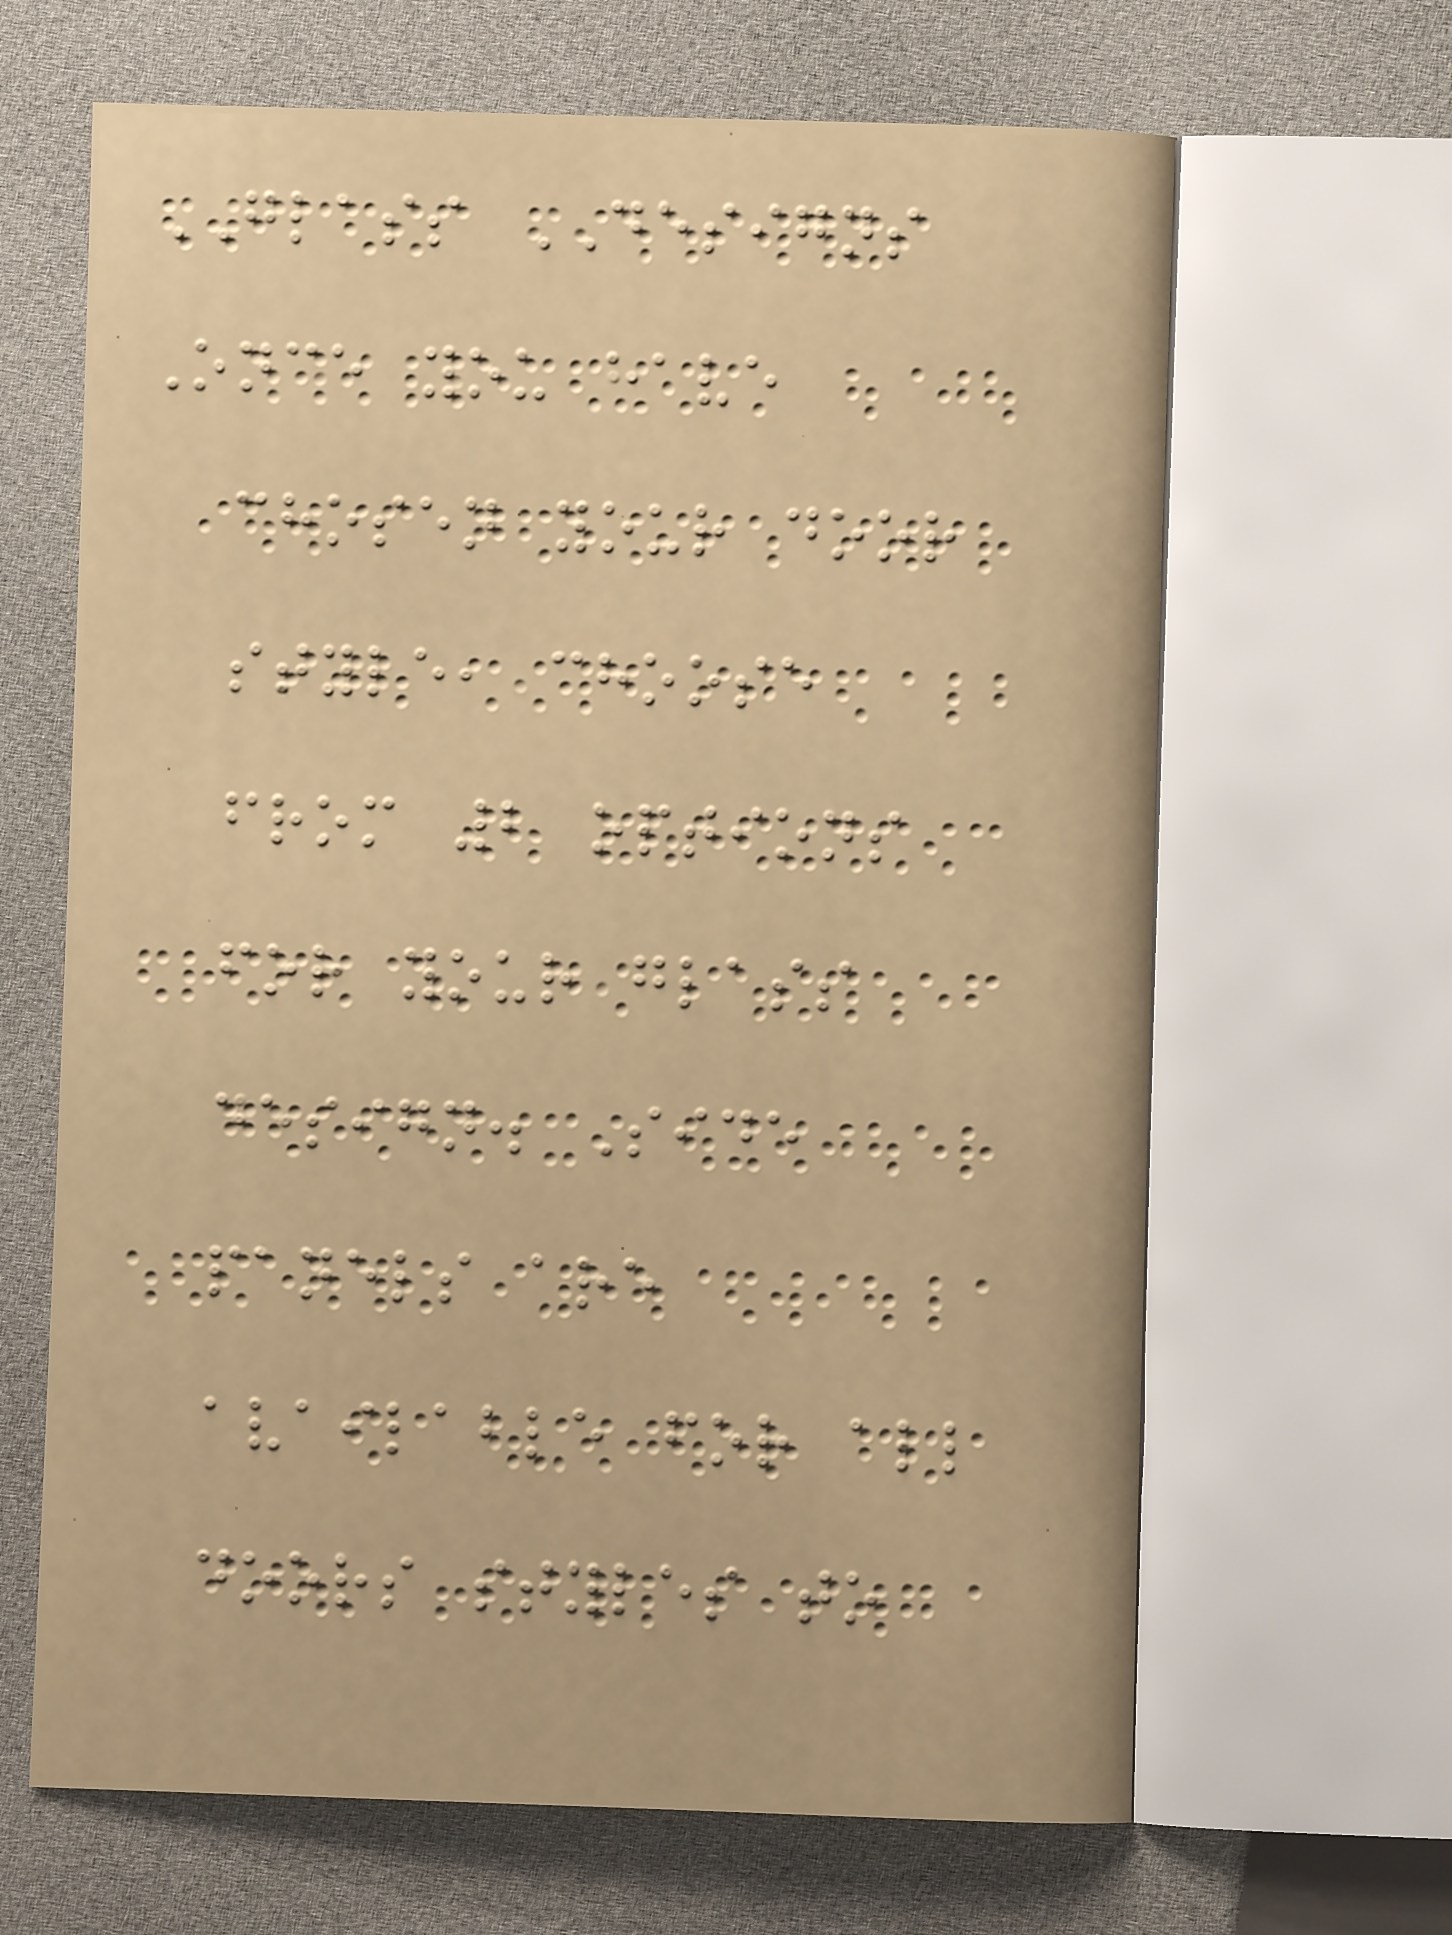GLASS DESIGNS
Once you have
chosen your door
style, choose
from 2 options
for your glass
design. Side
panels are
available for all
doors styles to
